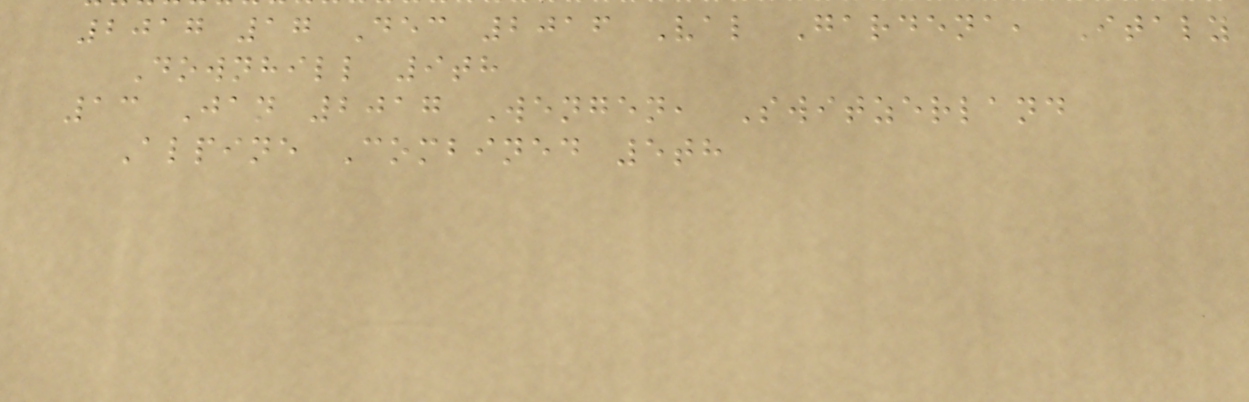2017 17 Dec 2016 Val Gardena, Italy
Downhill 9th
13 Jan 2017 Wengen, Switzerland
Alpine Combined 5th
